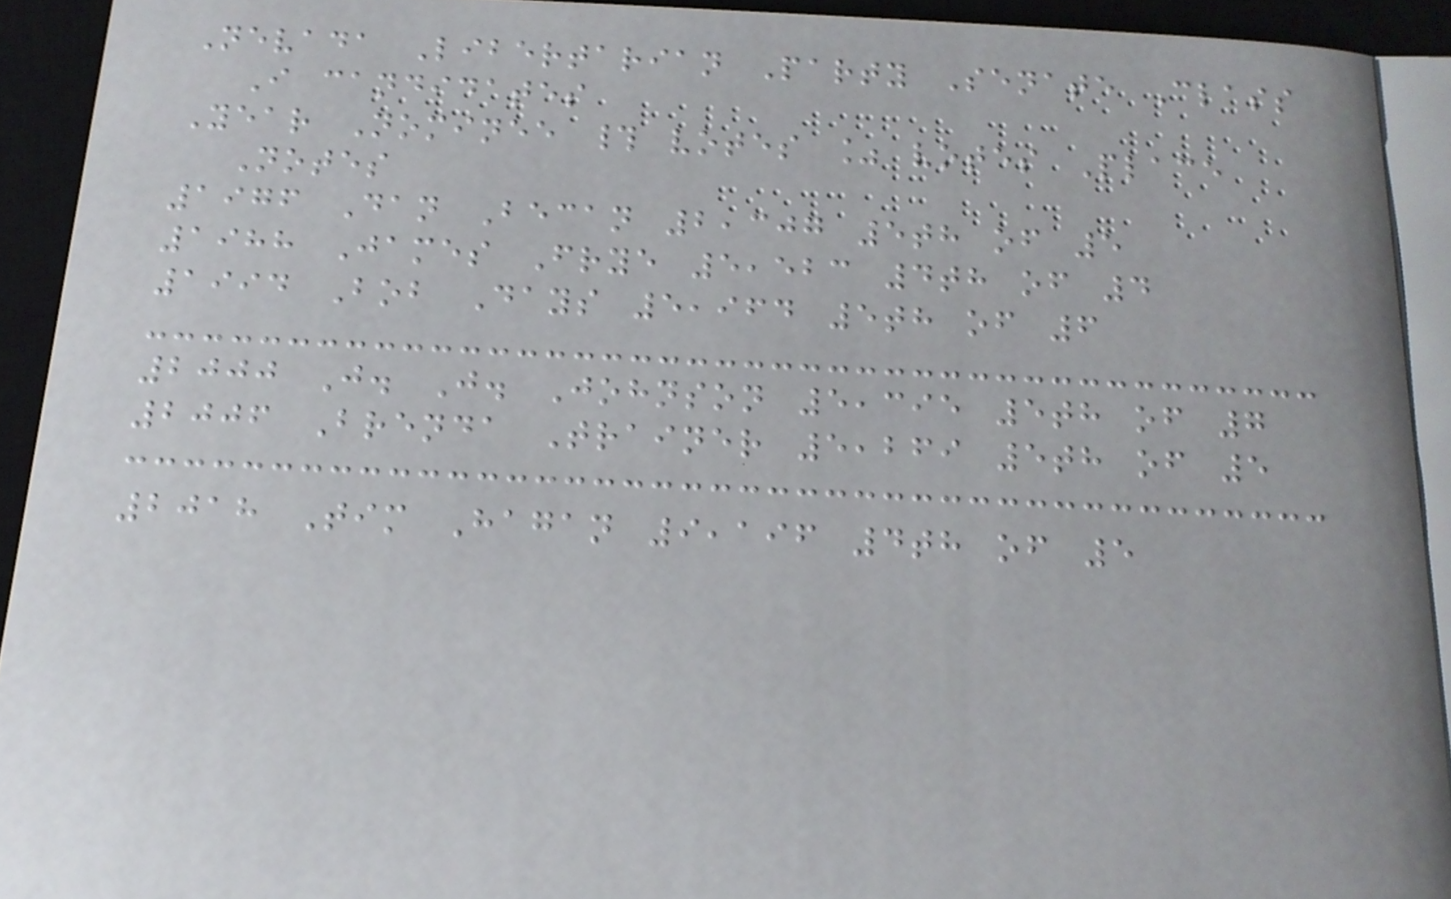Nevada Libertarian Party Senate Class
I candidates
Year Nominee # votes % votes Place
Notes
1976 Dan Becan 2,307 5th of 5
1988 James Frye 5,523 4th of 4
1994 Bob Days 5,964 5th of 6
2000 J. J. Johnson 5,395 5th of 7
2006 Brenda Trainer 5,269 5th of 5
2018 Tim Hagan 9,196 4th of 5
